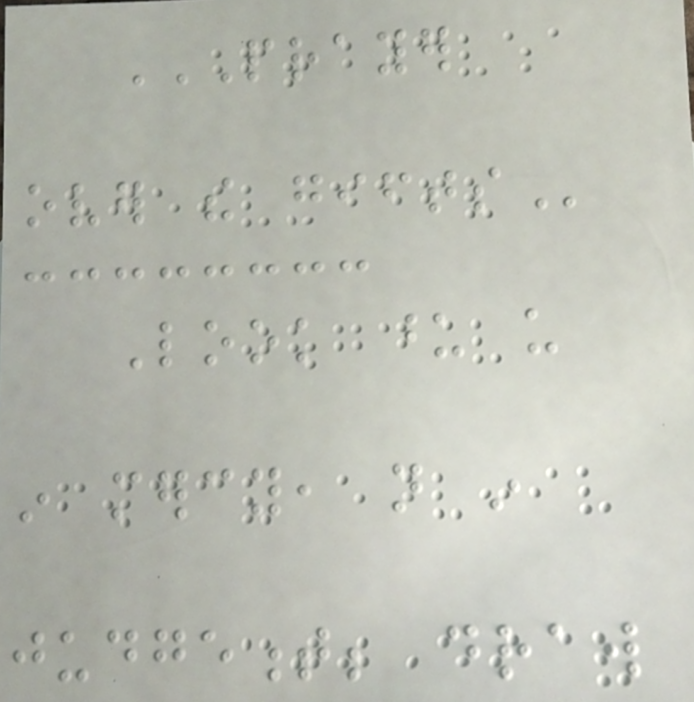PRAYER
OVER THE GIFTS
Look upon us
in mercy, not in
judgement; draw
